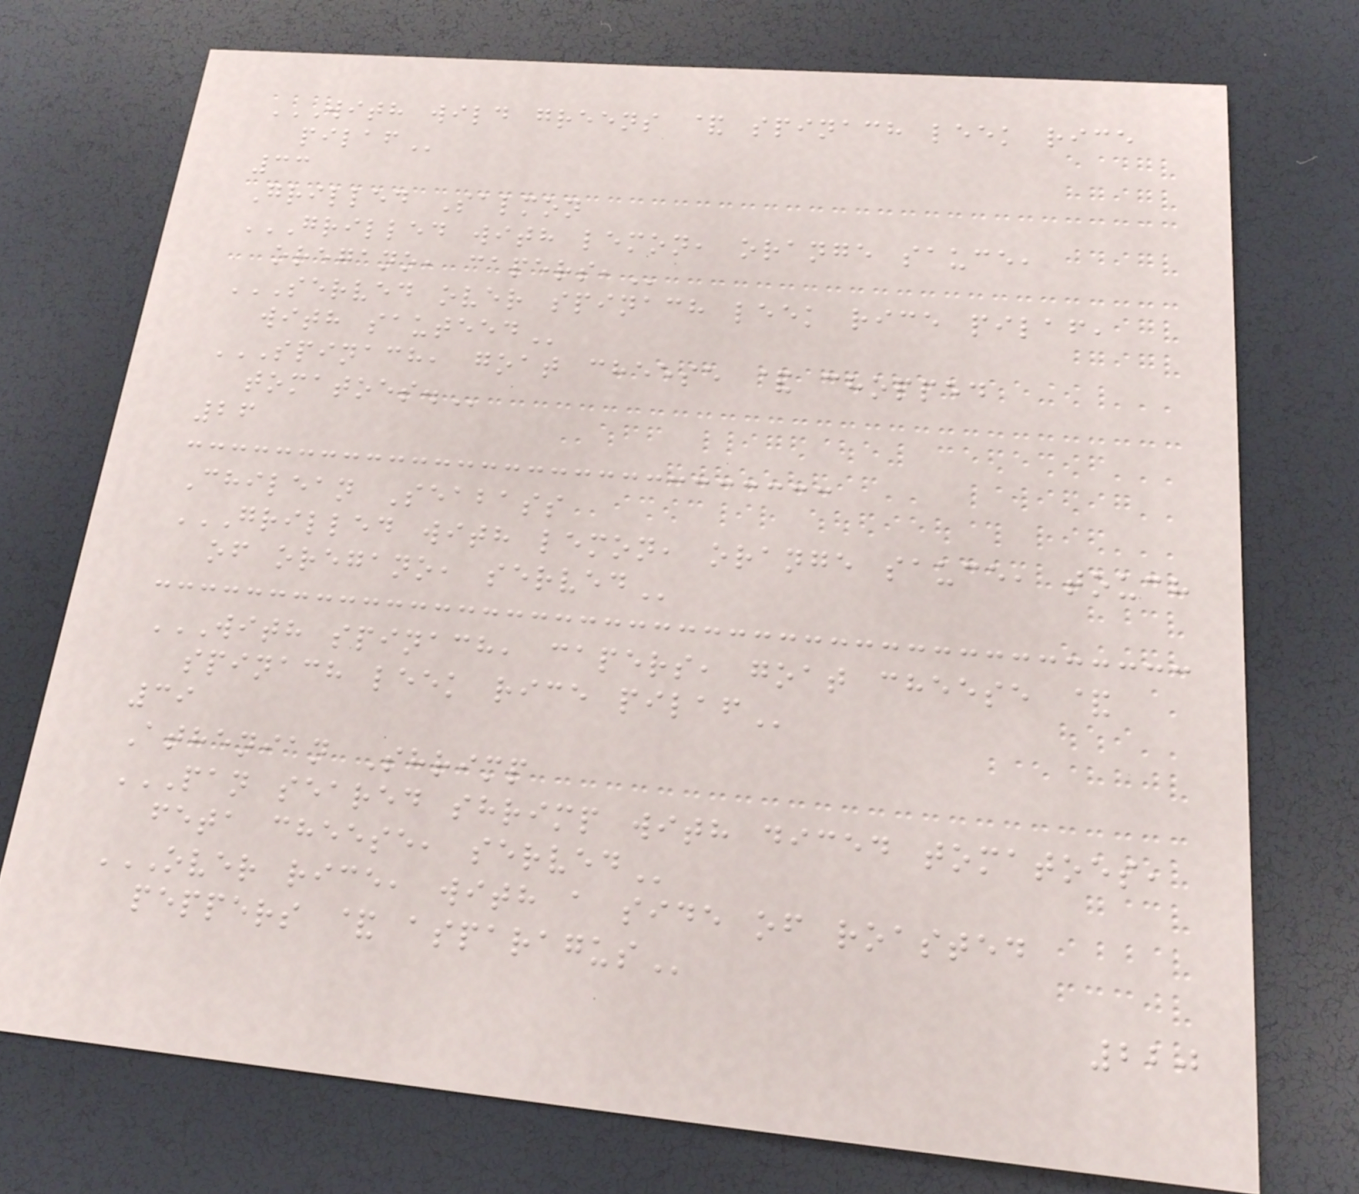WITH WILD GREENS & SPINACH LEEK RICE
PILAF
33
Grilled Salmon
GRILLED WITH LEMON, ORANGE SAUCE,
OREGANO, CAPERS,
SERVED OVER SPINACH LEEK RICE PILAF,
WITH SAUTEED
SPINACH, GOAT CHEESE & CHOPPED
TOMATOES.
26
Chilean Seabass
GRILLED WITH LEMON, ORANGE SAUCE, TOUCH
OF OREGANO, SERVED
WITH SPINACH, CAPERS, GOAT CHEESE &
SPINACH LEEK RICE PILAF
39
Athenian Shrimp
PAN SEARED SHRIMP WITH DICED TOMATOES,
FETA CHEESE, SERVED
OVER RICE, WITH A SIDE OF ROASTED
PEPPERS & ASPARAGUS
220
